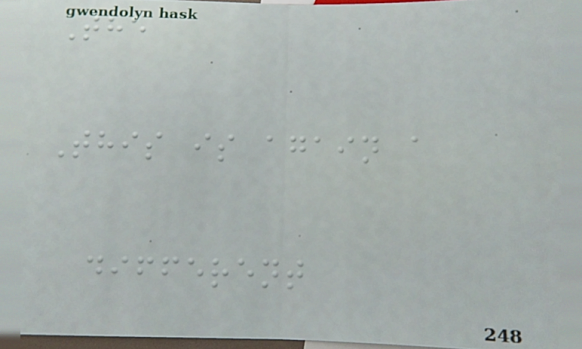The
This is again a
different
